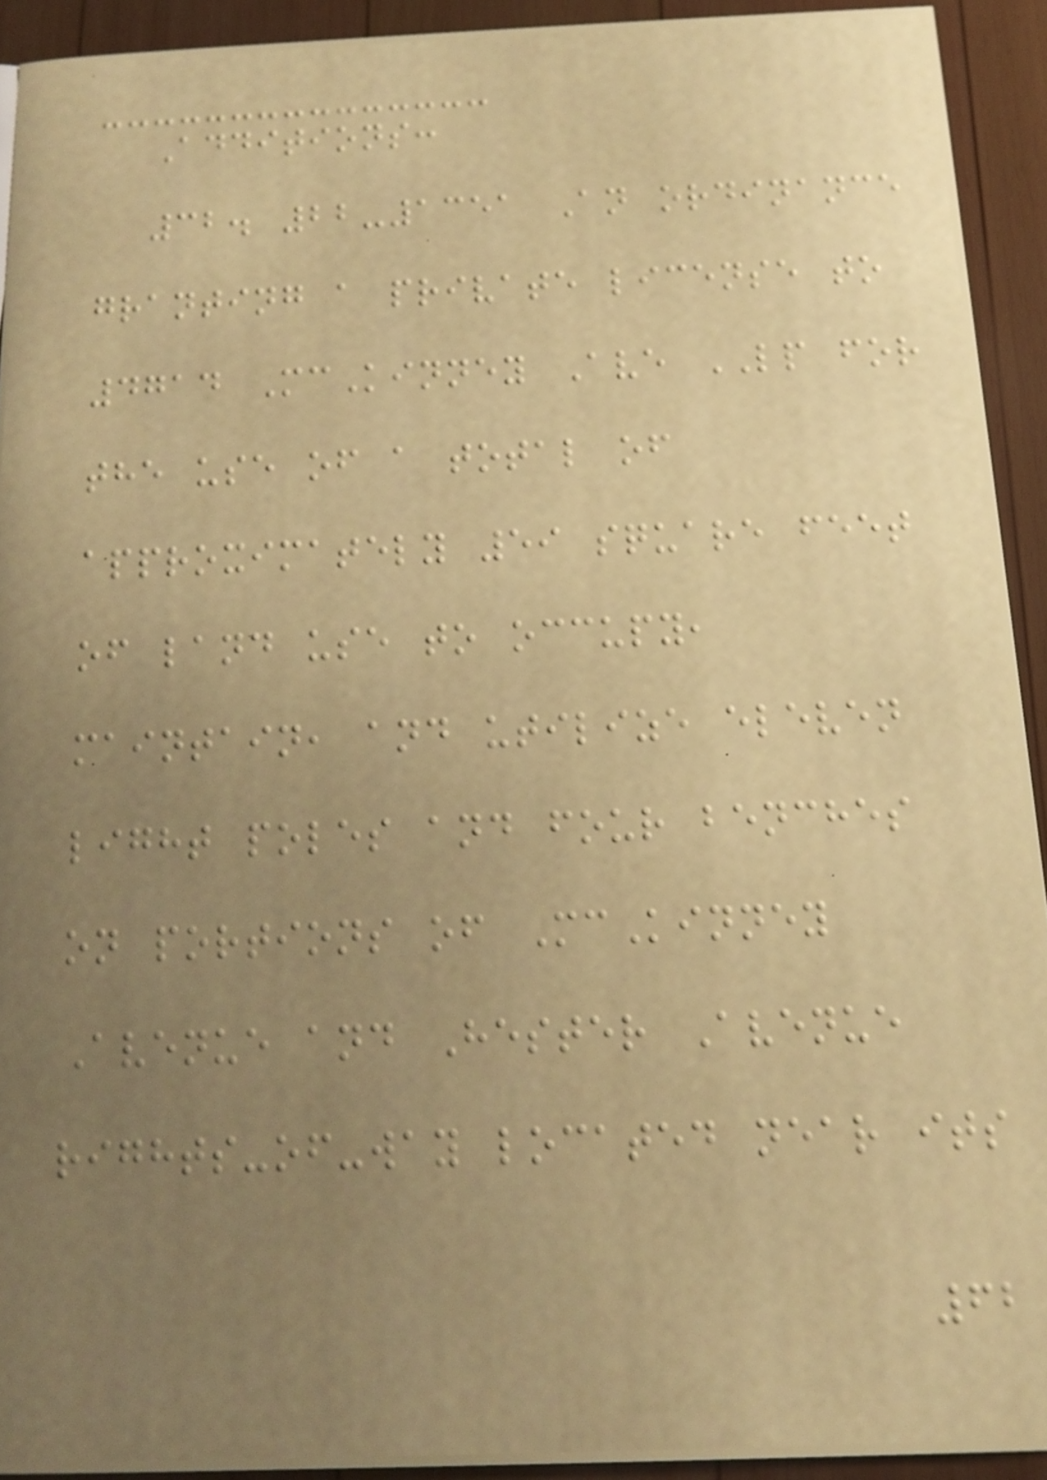Additions:
32. 22-1351 An ordinance
granting a private license to
4714 McKinney Ave LP for
the use of a total of
approximately 59 square feet
of land use to occupy,
maintain, and utilize eleven
light poles and four benches
on portions of McKinney
Avenue and Hester Avenue
rights-of-way located near its
62
